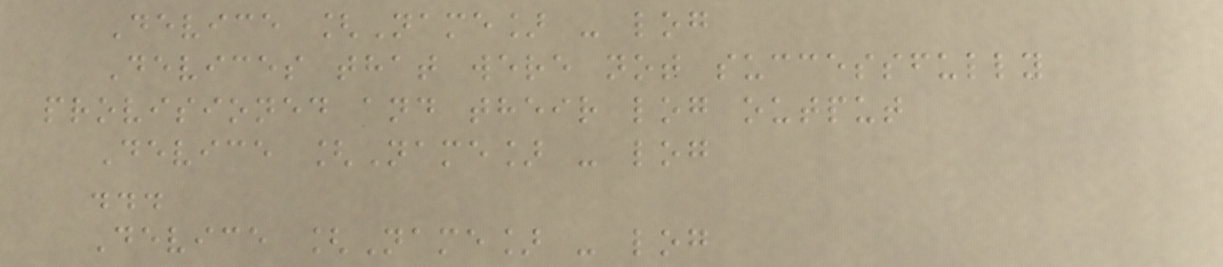Device [Name] - log
Devices that were not successfully
provisioned and their log output
Device [Name] - log
...
Device [Name] - log
